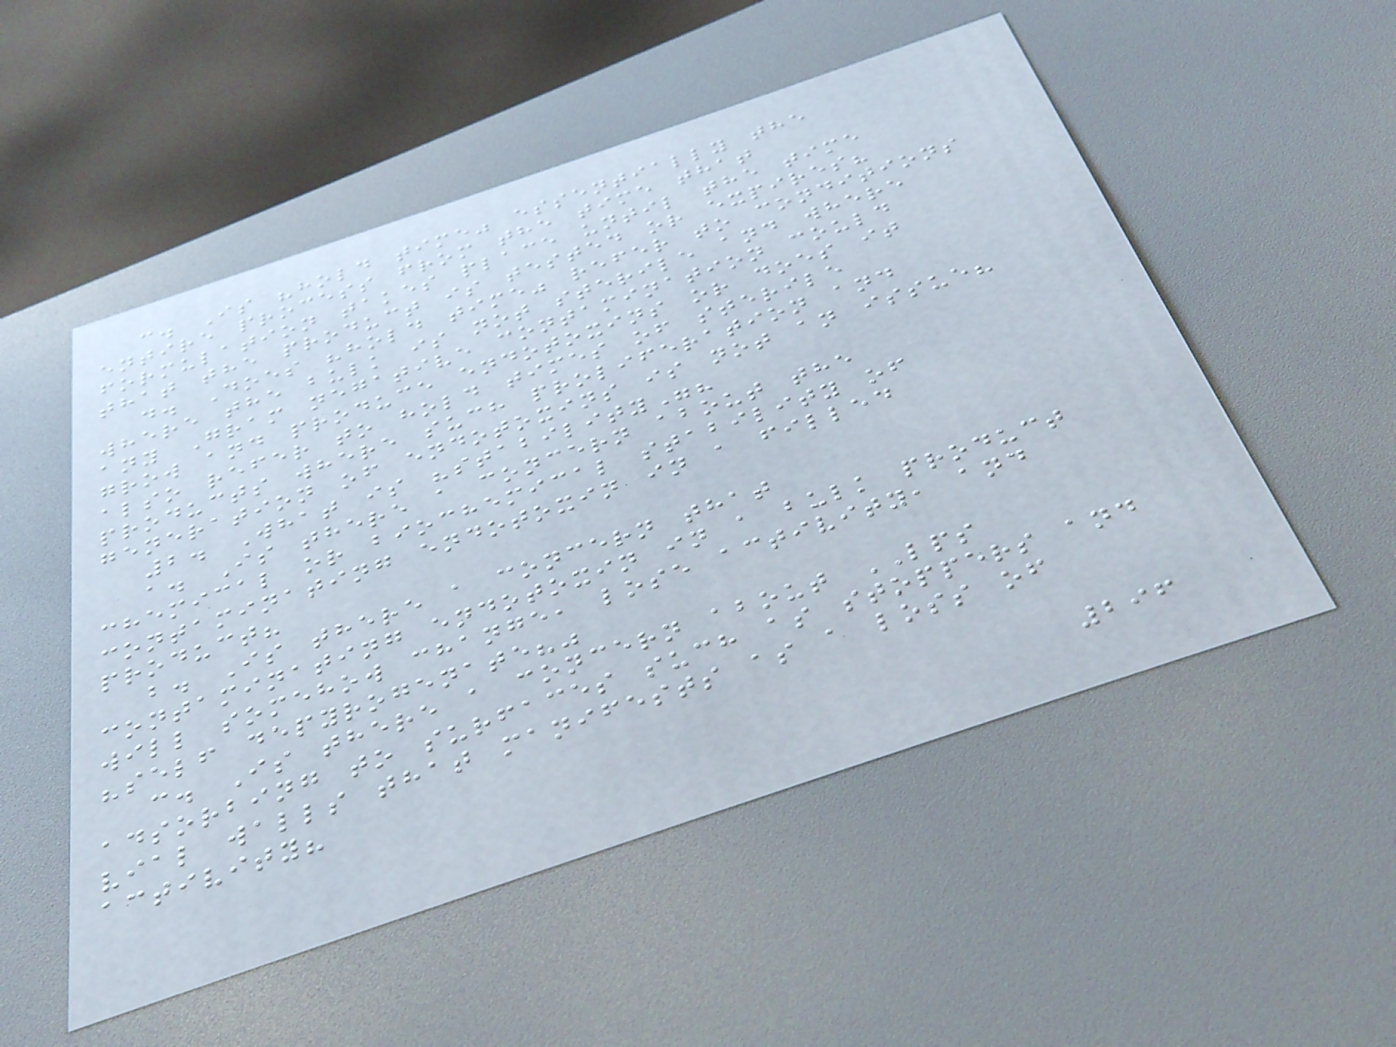c. Is "hold time" essentially the
entire process from the time that
formulation takes place until the time
that the product is tested or expires?
d. Does "hold time" refer to conditions
where the bulk is not sterile and where
any Gram negative contamination could
grow and produce endotoxins or does it
also refer to hold times of sterile
products where such proliferation and
generation of endotoxins is not an issue?
2. What is "stability"?
a. Is there a concern about the
chemical or biochemical stability of
contaminating endotoxin in a filled
product?
b. Is there a concern that
contaminating endotoxin in a bulk product
will somehow change, lose activity, and
"self depyrogenate?"
c. Is there a concern about LPS
adsorbing to surfaces such as stoppers and
vial walls that manifests as a loss of
activity?
296
